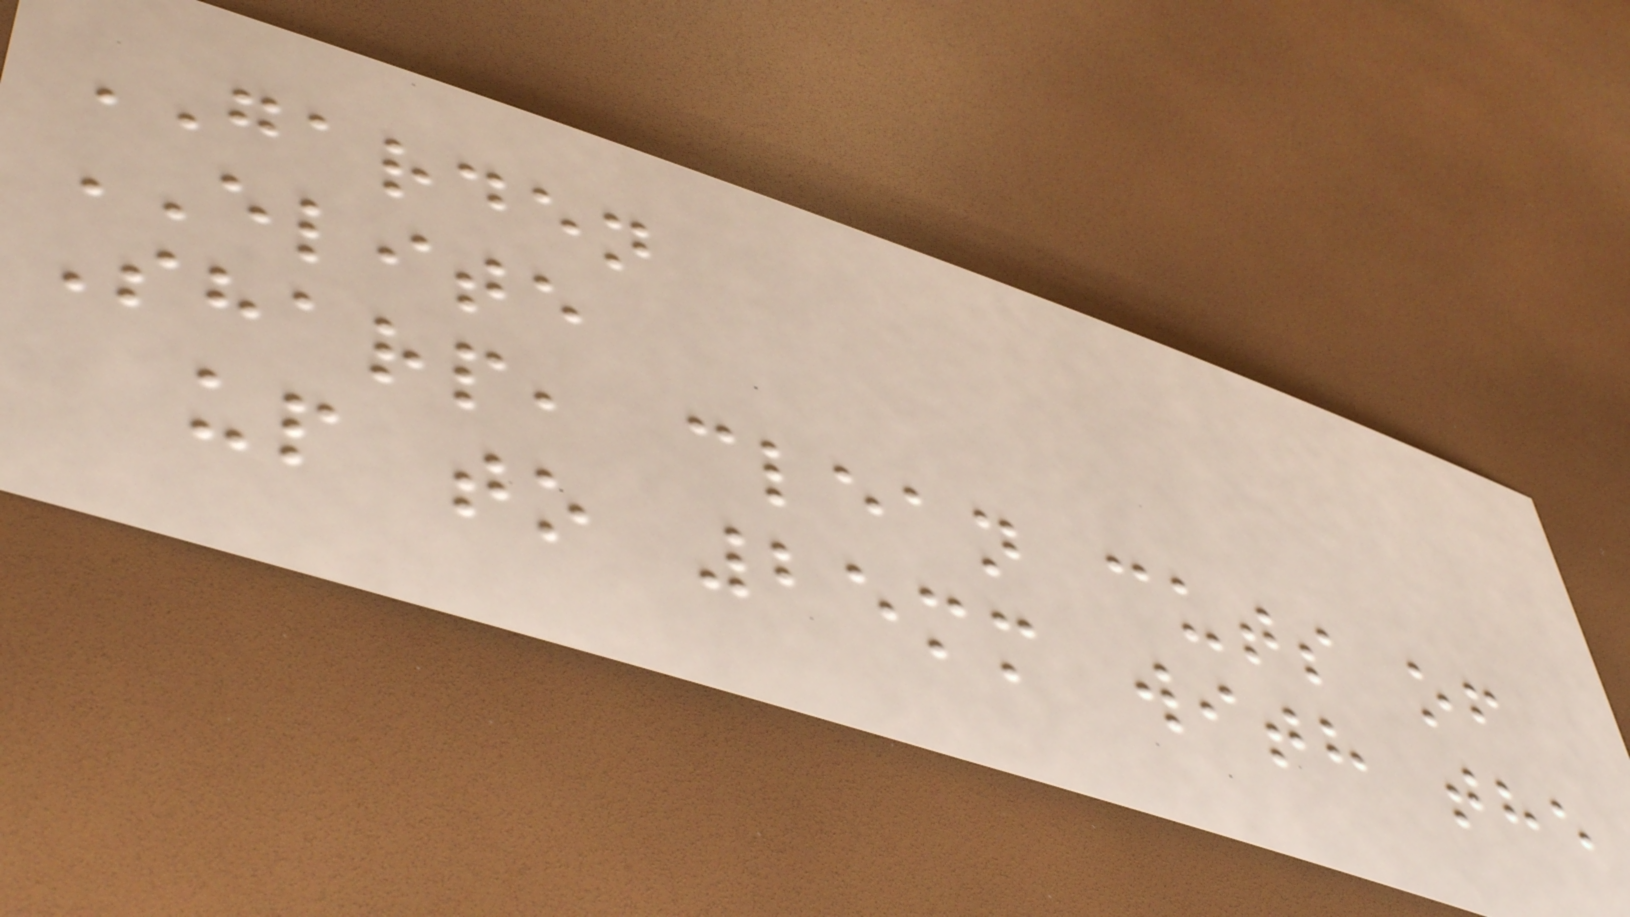GARDEN
ELITE
Sharp, clean cuts of
up to 25mm with the
